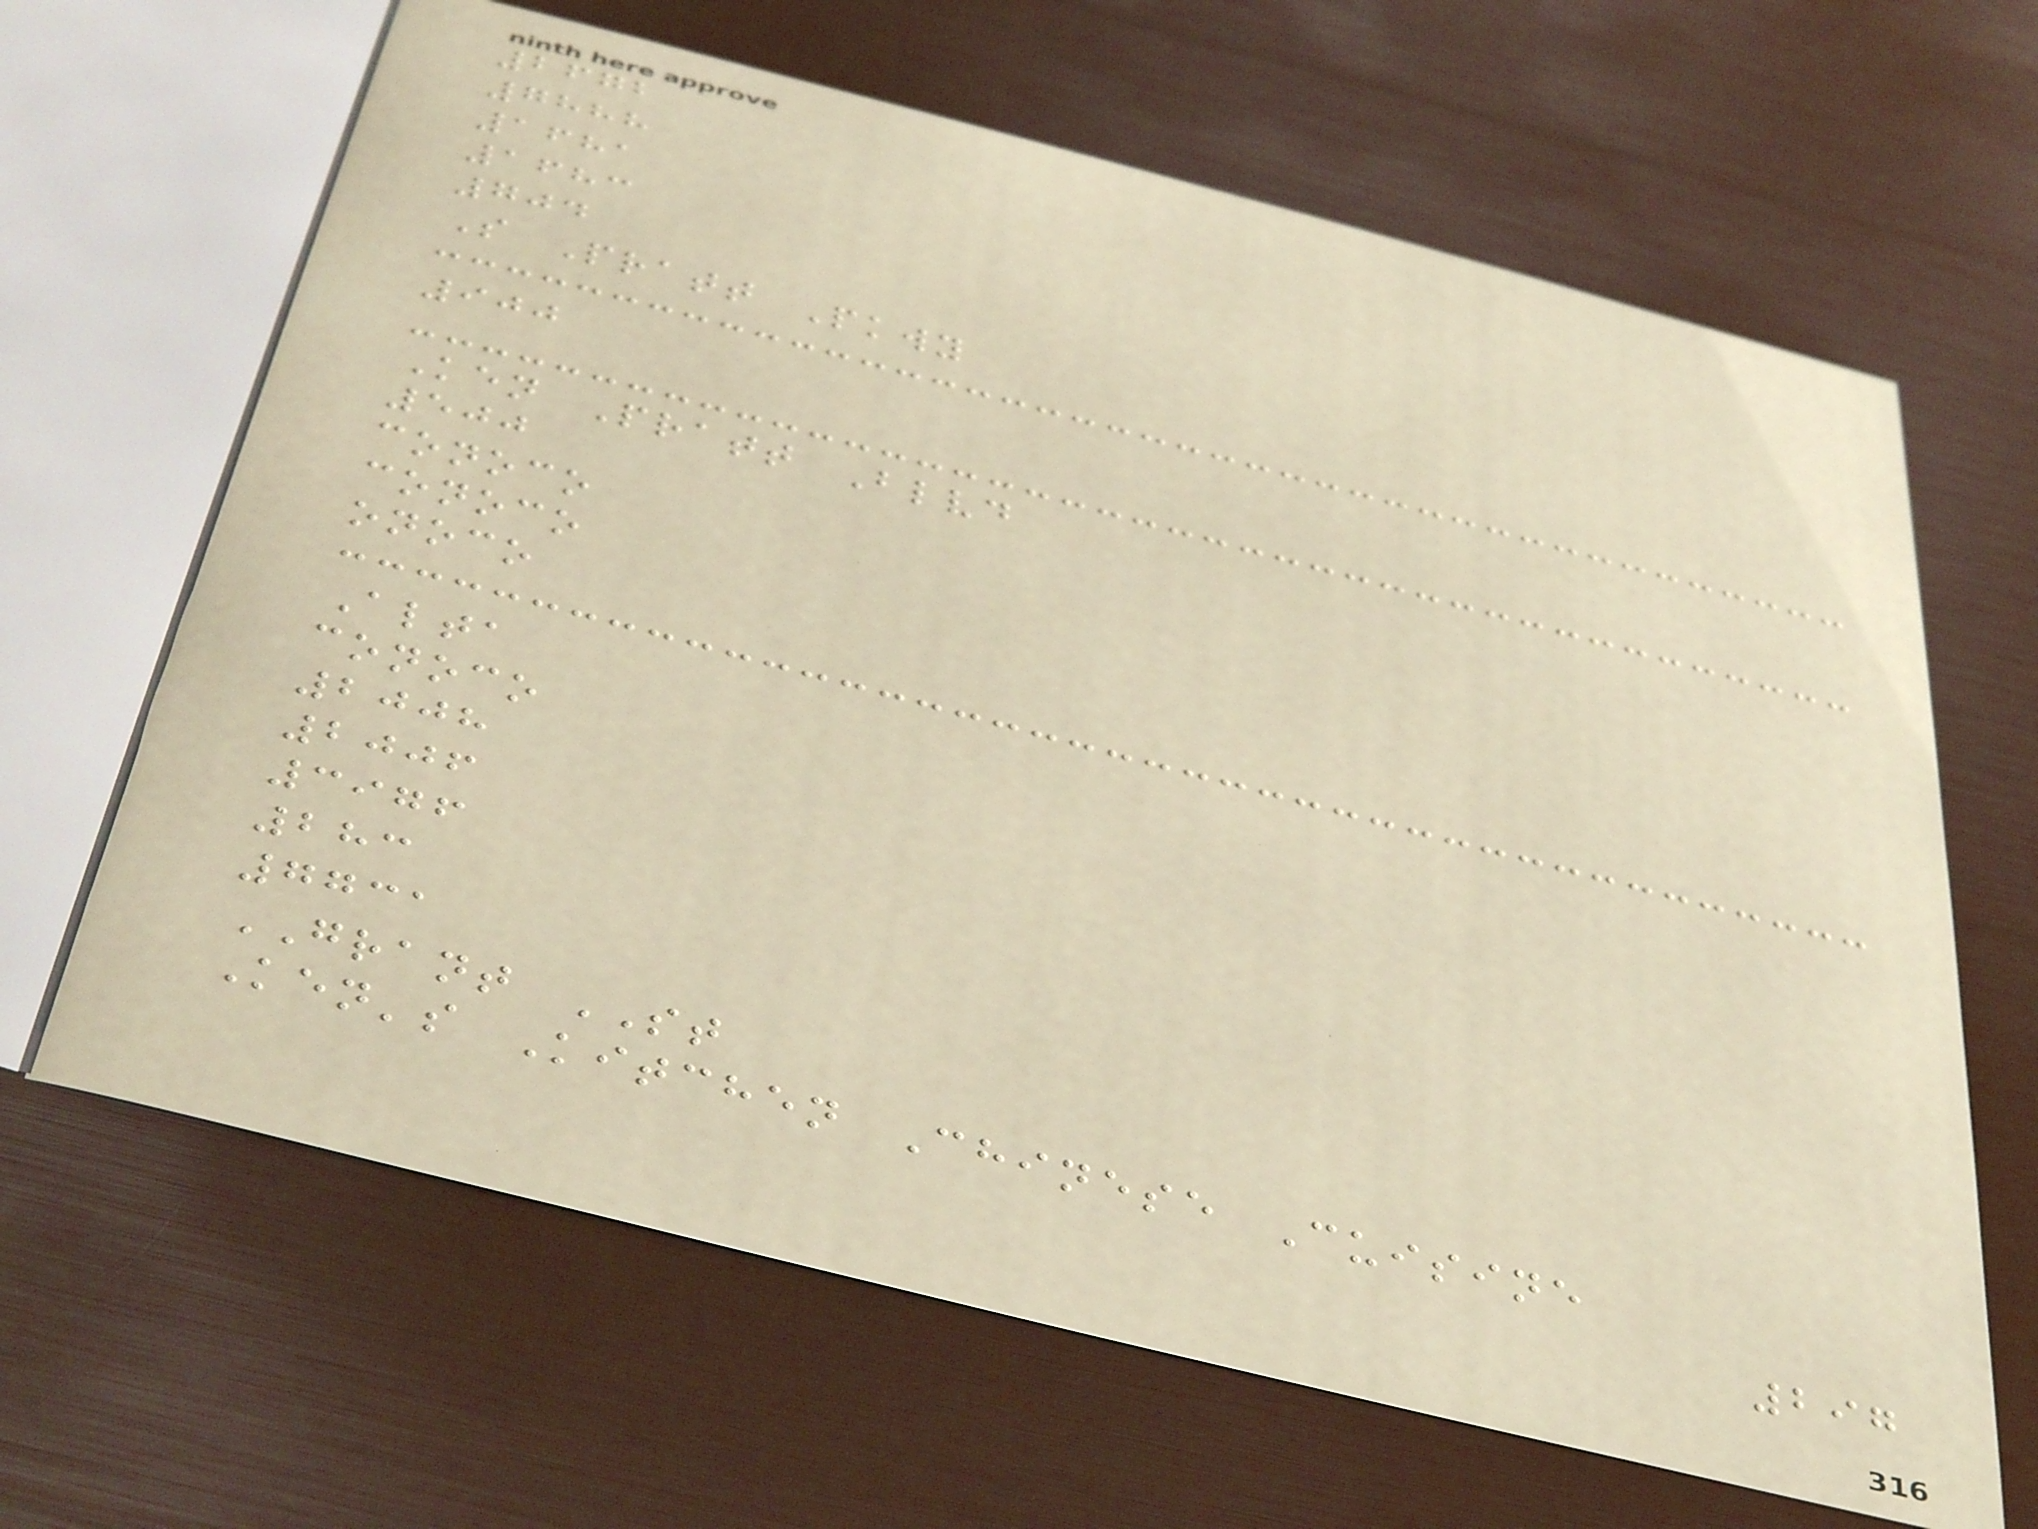2672
7888
1681
1683
704
S Pratt Pkwy
900
Ken Pratt Blvd
500
conoco
conoco
onoco
Alta
conoco
2008
2006
3976
283
7731
GRANT ST
Ken's Kitchen Chinese Cuisine
297
